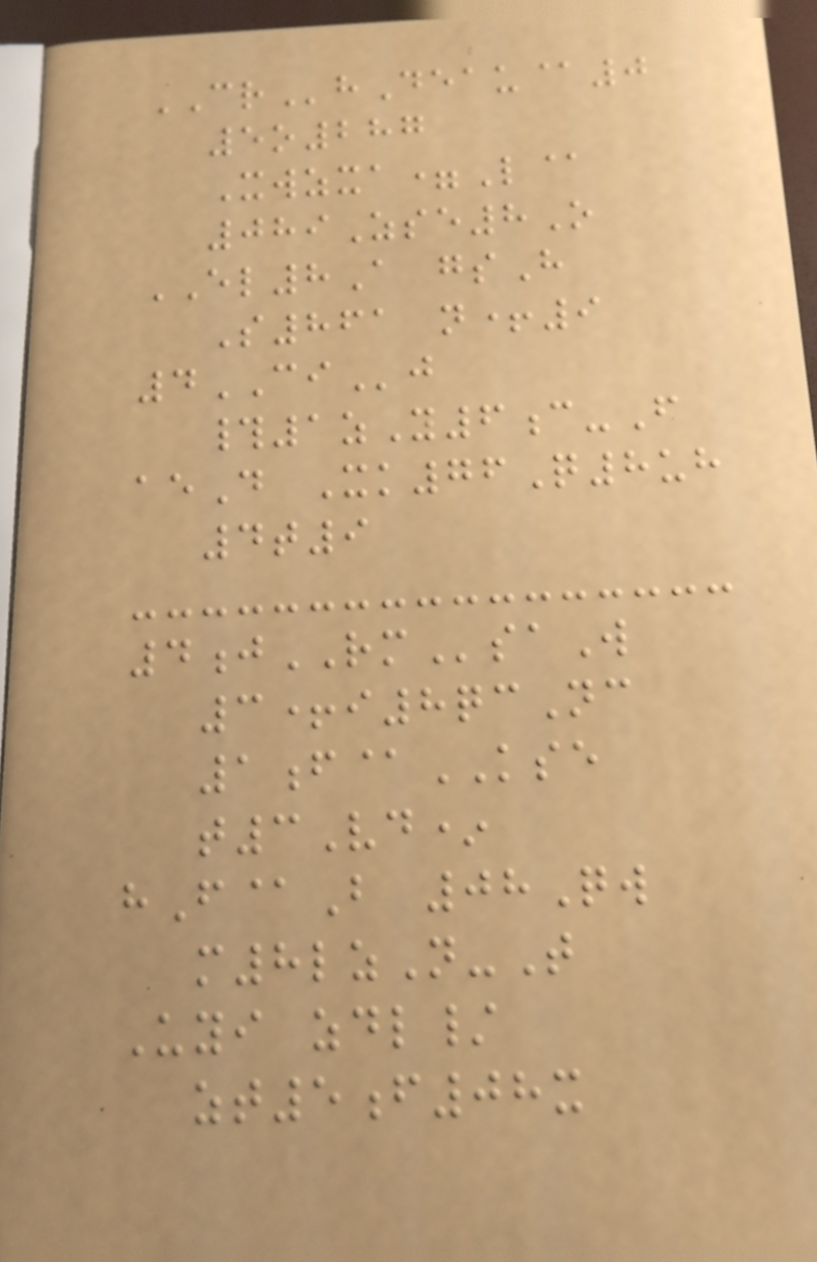CRhDeau@0
5o287
Xwzxa=L@
089Zse8O
EL8A gsH
S861 n+9
4CIj
#1zY6c-F
aeD Xk76Q8uh
4t9
4jRMsaW
3+i8qcNc
1f@KSE
t3Vd*
hF@B 08Qw
m8lzN-T
Uyi zdl/
zt5f08x
